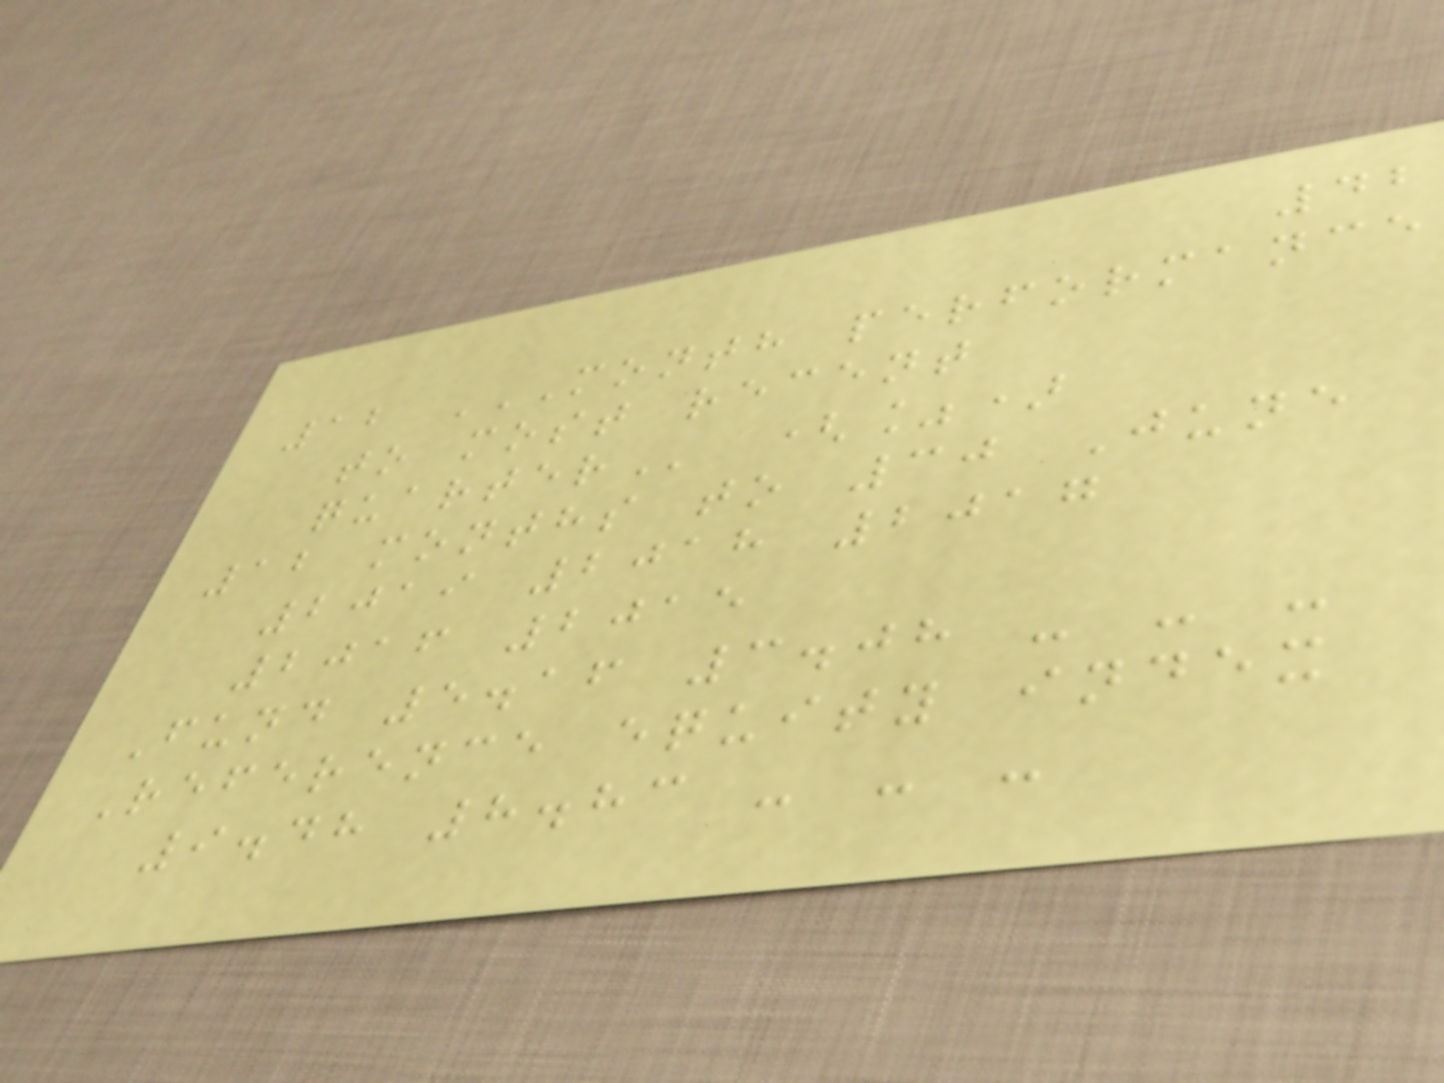42
12 MONTH PERFORMANCE
TO MOST RECENT
QUARTER (%)
12 months to 30 June
2019 2018 2017
2016 2015
Fund 5.16 3.08 - - -
Reference equity index
9.48 8.83 - - -
